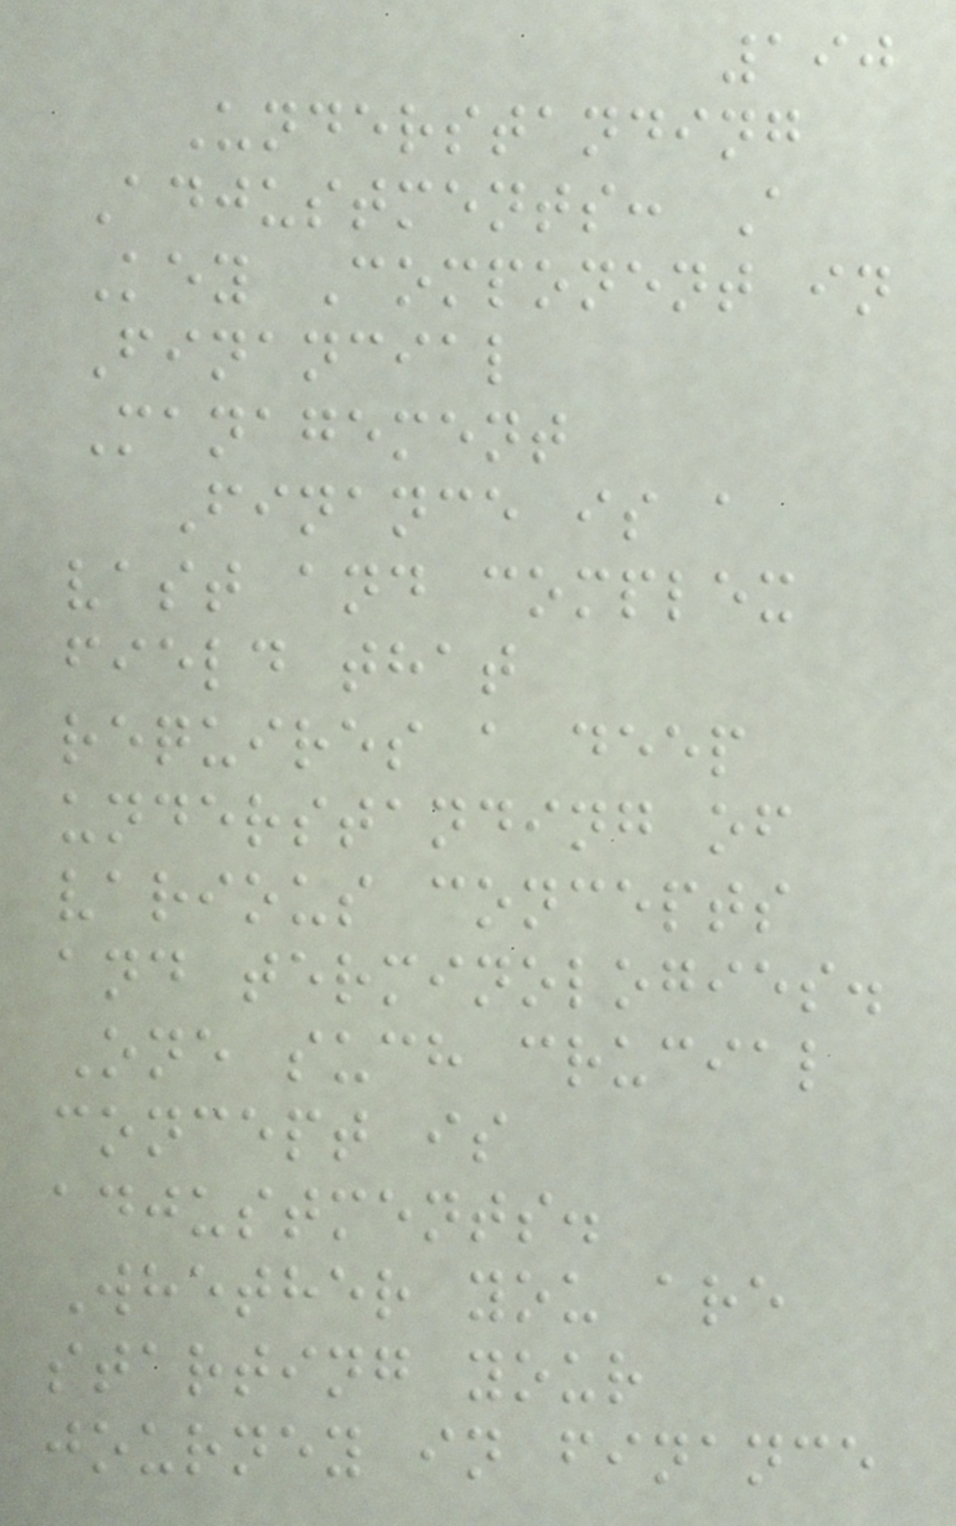190
Understanding
Adjustments: A
Key Component in
Financial
Management
Finance is a
vast and complex
field that
requires a deep
understanding of
various concepts
and terminologies.
One such crucial
concept is
adjustments.
Whether you are
starting your
journey in finance
